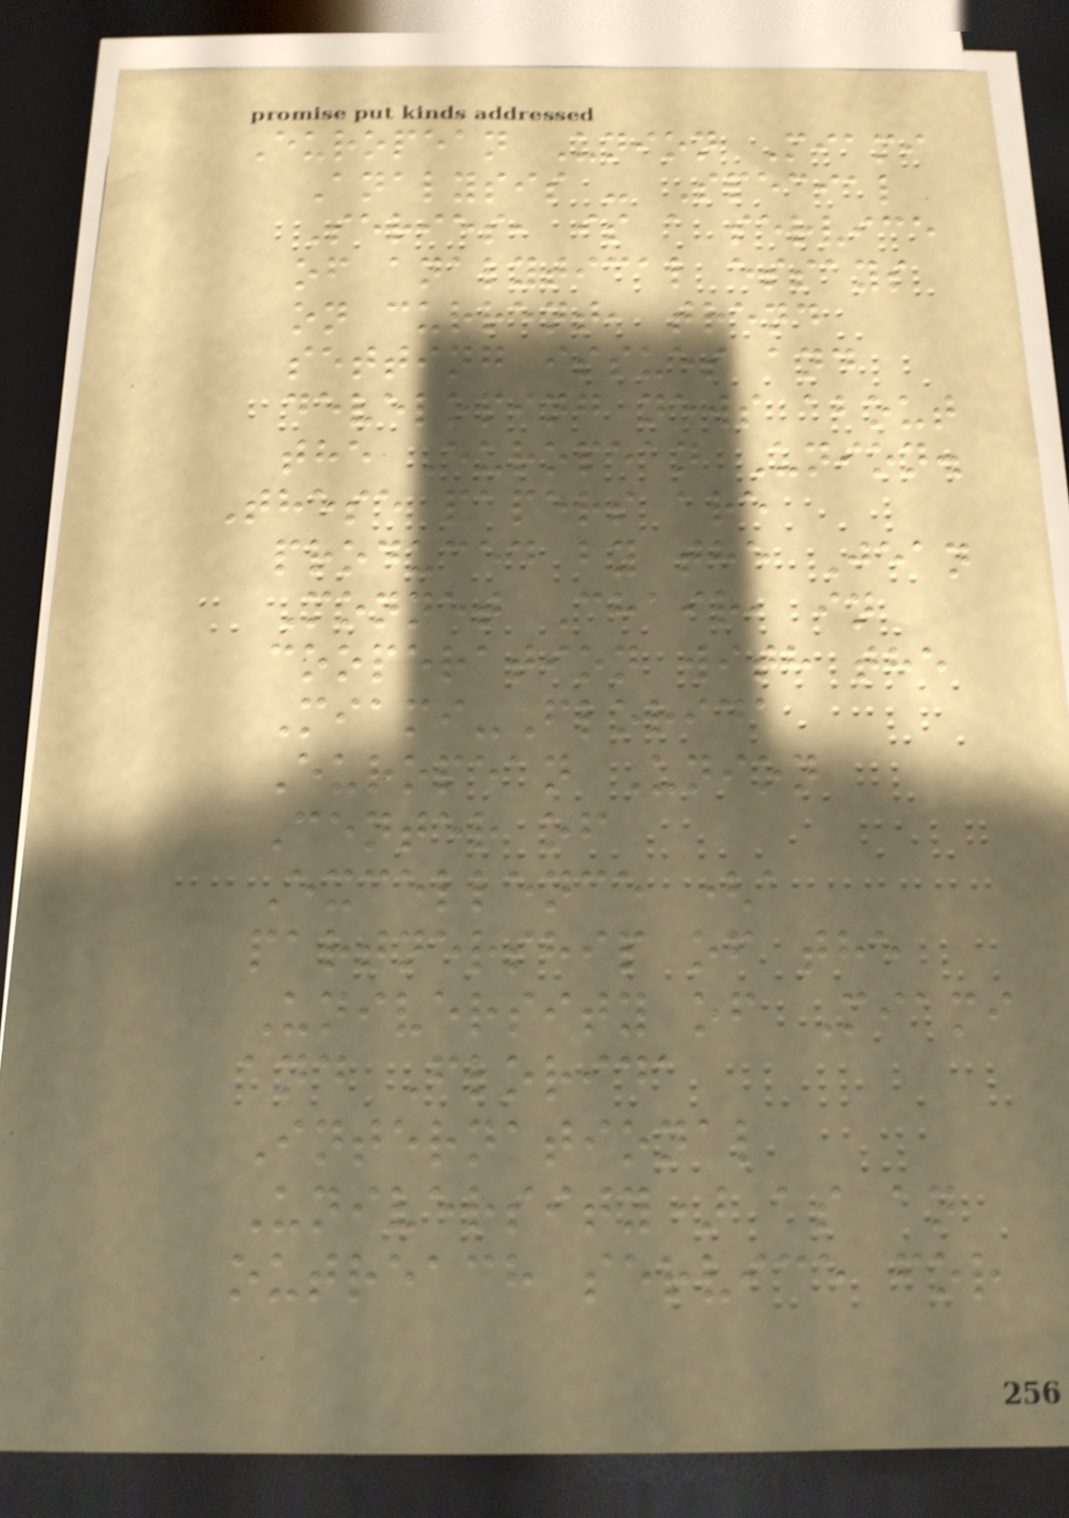European Union Miami
Analysis - Special
Series, is a service
of analytical essays
on current, trend
setting issues and
developing news about
the European Union.
These papers are
produced by the Jean
Monnet Chair, in
cooperation with the
Miami-Florida
European Union
Center of
Excellence (a
partnership of the
University of Miami
and Florida
International
University) as an
outreach service for
